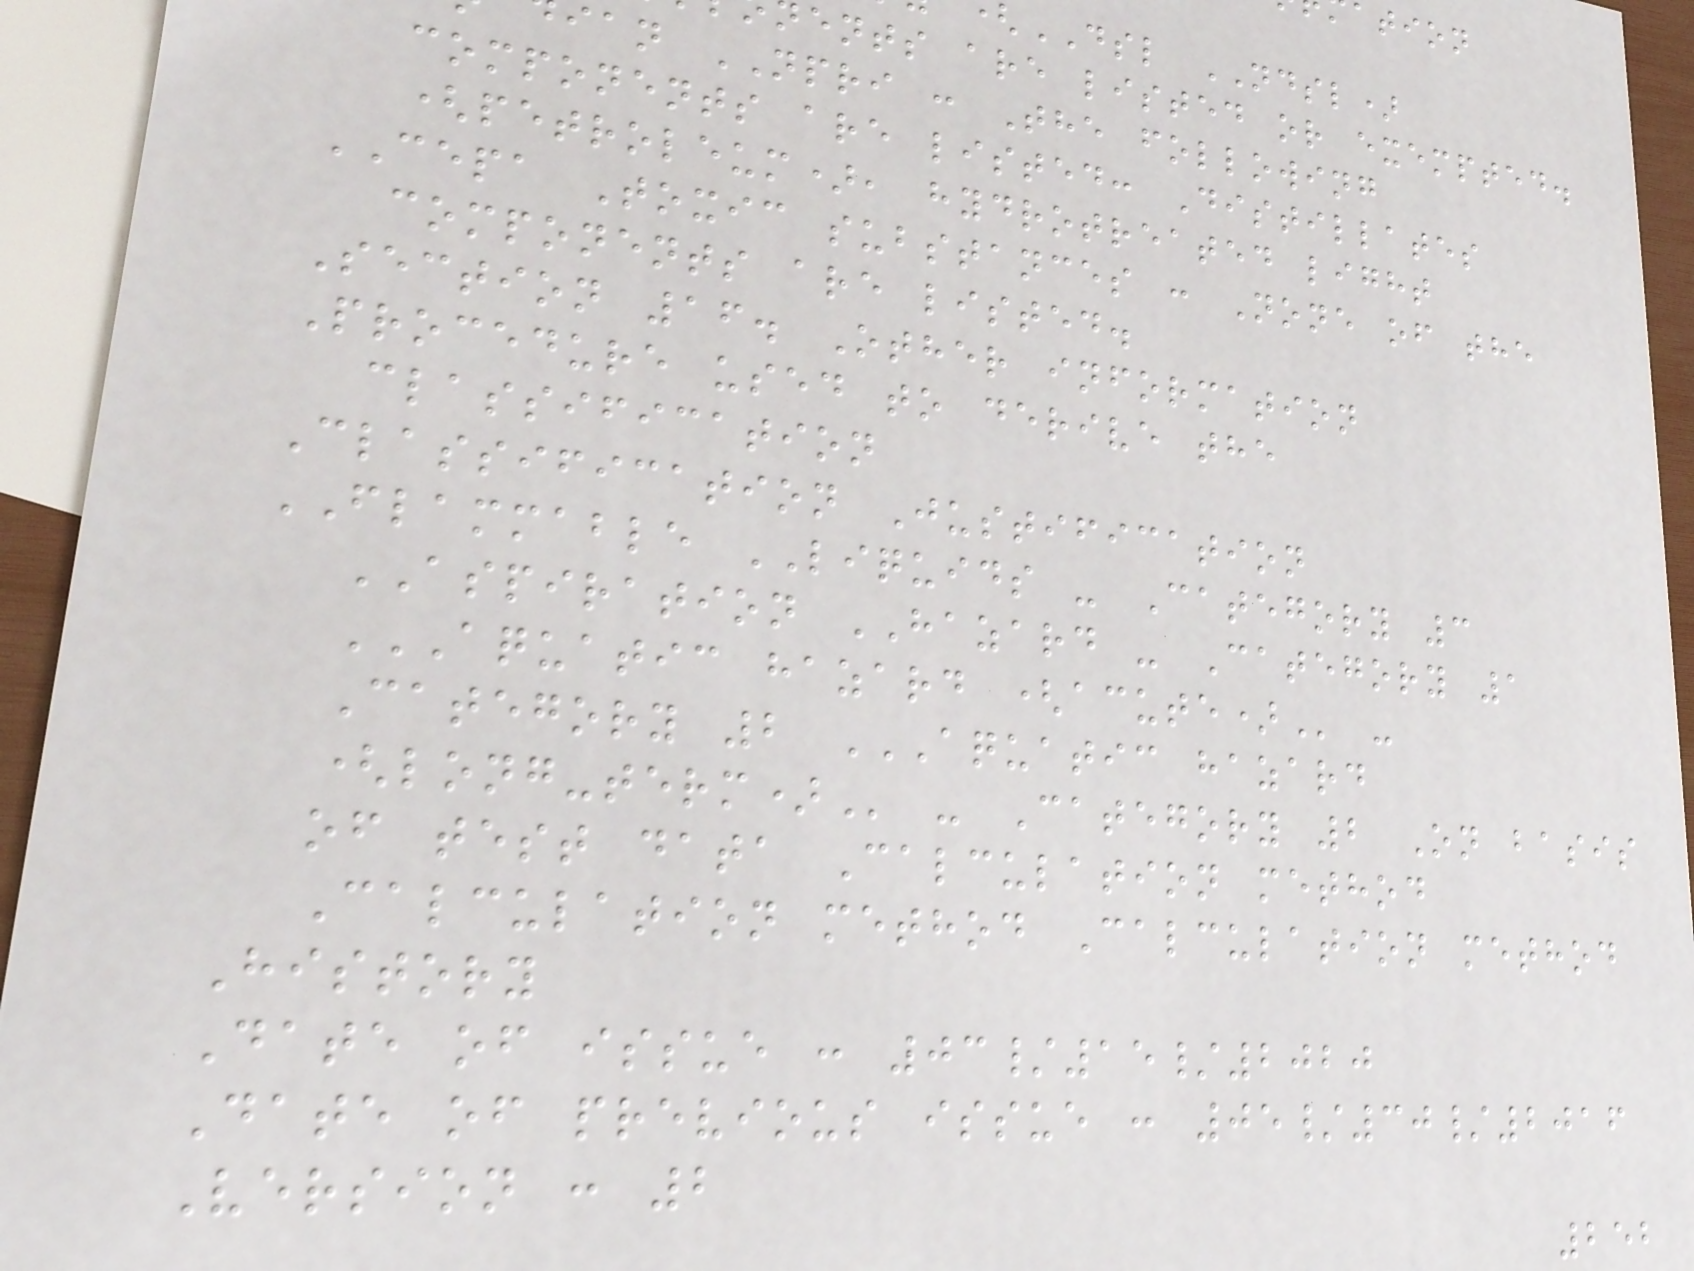DSL NDSL)
ents are listed or exempted.
ian NPRI : The following
components are listed: Distillates
(petroleum), hydrotreated light
CEPA Toxic substances : None of the
components are listed.
Section 16. Other information
Procedure used to derive the
classification
Classification Justification
FLAMMABLE LIQUIDS - Category 3
ASPIRATION HAZARD - Category 1
AQUATIC HAZARD (ACUTE) -
Category 2 AQUATIC HAZARD
- Category 2 On basis
of test data Calculation method
Calculation method Calculation method
History
Date of issue : 03/15/2020
Date of previous issue : 05/30/2016
Version : 2
252
